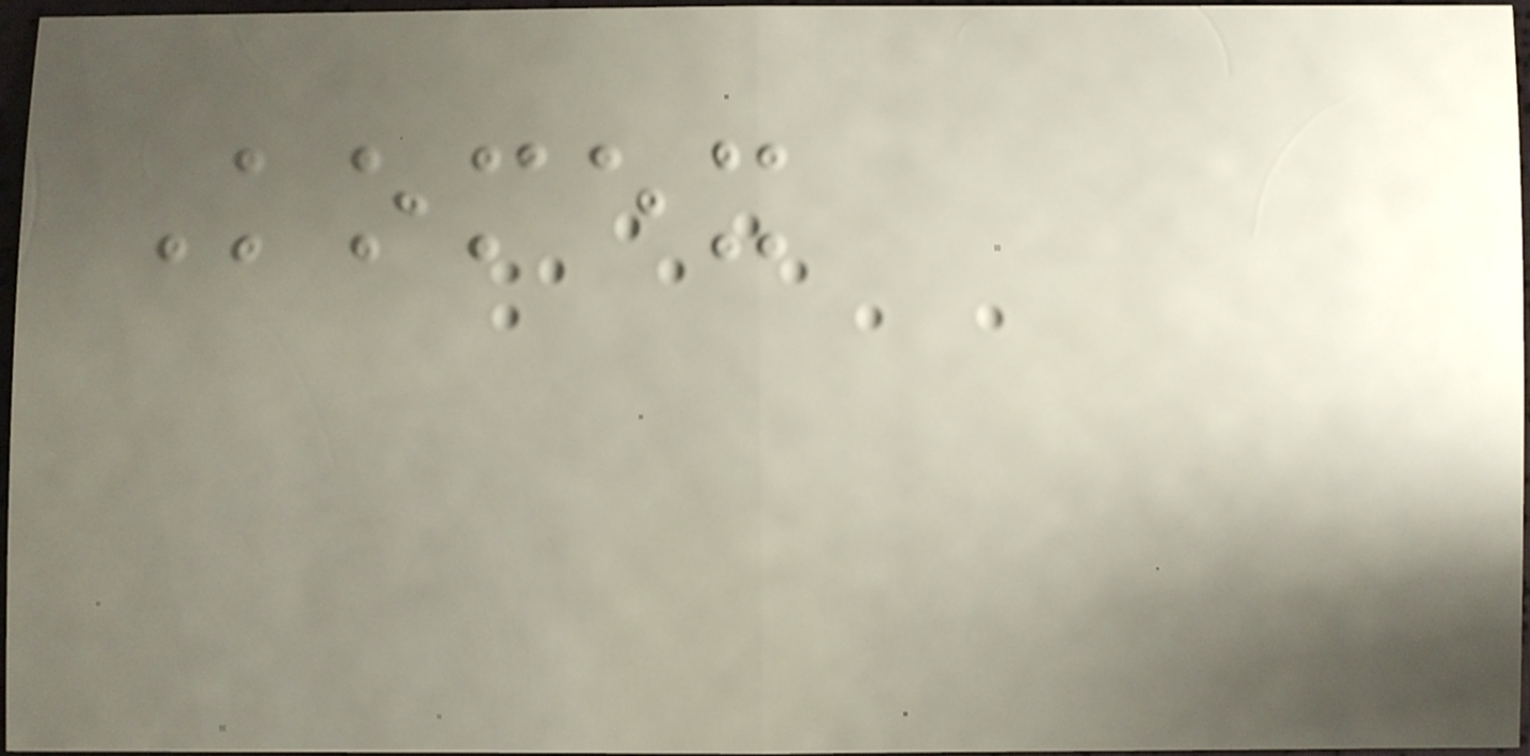Komex
